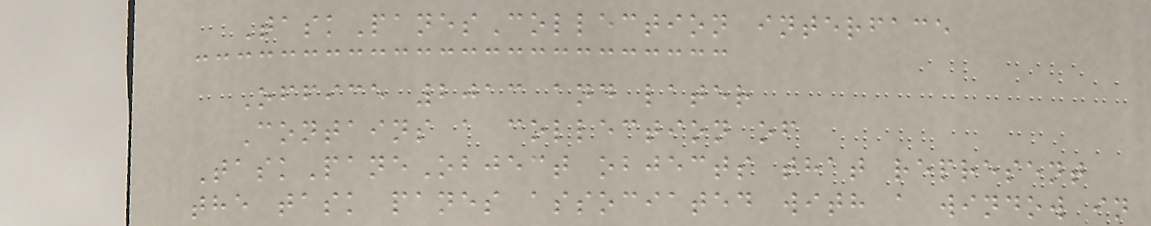TaskPanesCollection interface
Office 2013 and later
Contains a collection of
TaskPaneObject objects that represent
the task panes associated with a window in
